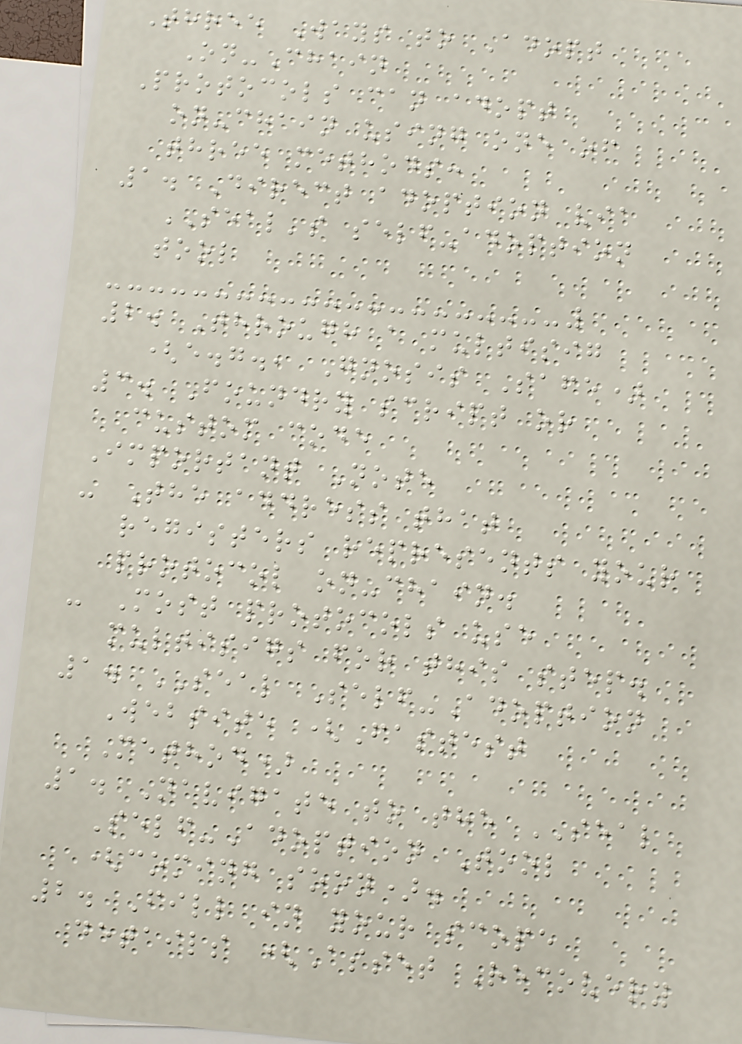Three Ways to Adopt
On-Chain
Protocols can adopt
on-chain using one of
three methods:
1. Direct adoption via
SEAL's self-adoption
tool
2. Through a multisig
(e.g., Gnosis Safe)
3. Foundry script or
custom code
Important Note
- The address that
registers represents your
protocol on-chain.
- Most protocols use
multisigs for this step.
1. SEAL Self-Adoption
Website (Fastest
Method)
1. Navigate to the SEAL
Self-Adoption Tool
(coming soon).
2. Fill in your scope
details (Asset Recovery
